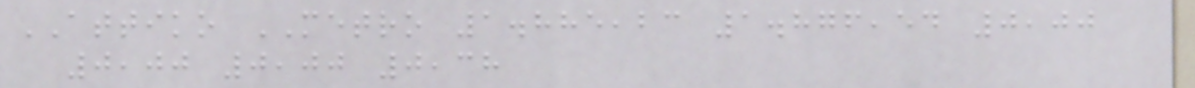ATTIKO METRO 1.885,23 1.876,54 0,00
0,00 0,00 0,38
